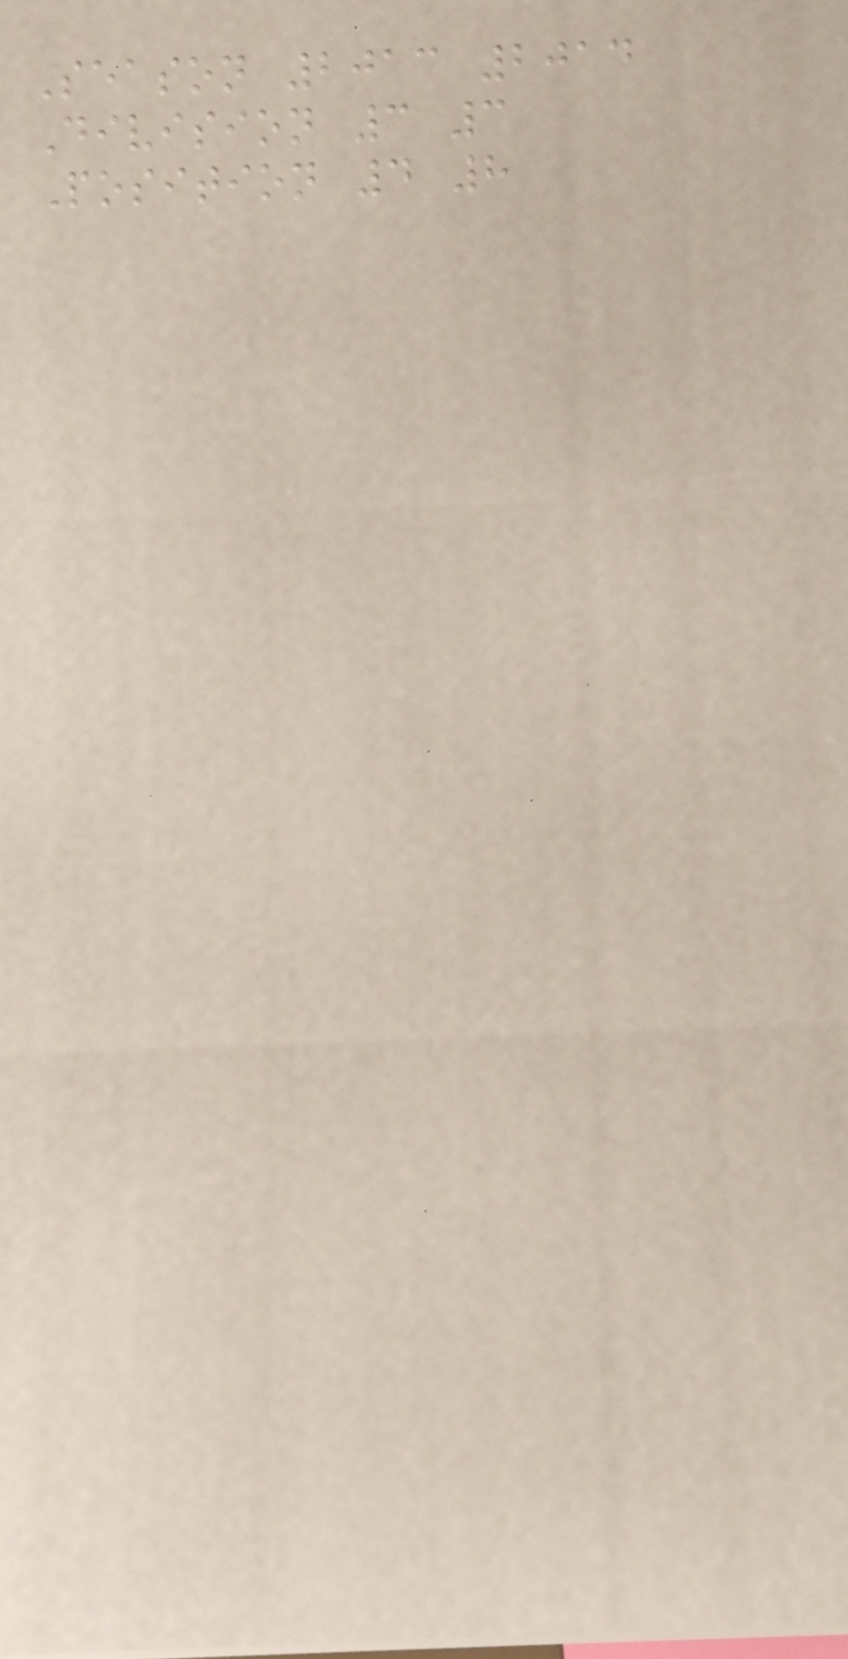Season 2013 2014
Division 3 3
Position 4 8
